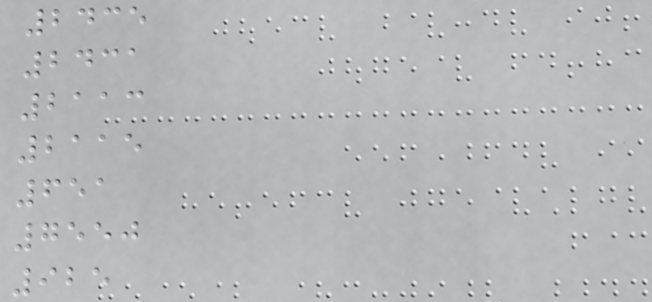2435
2431
2113
2115
651
7550
925
